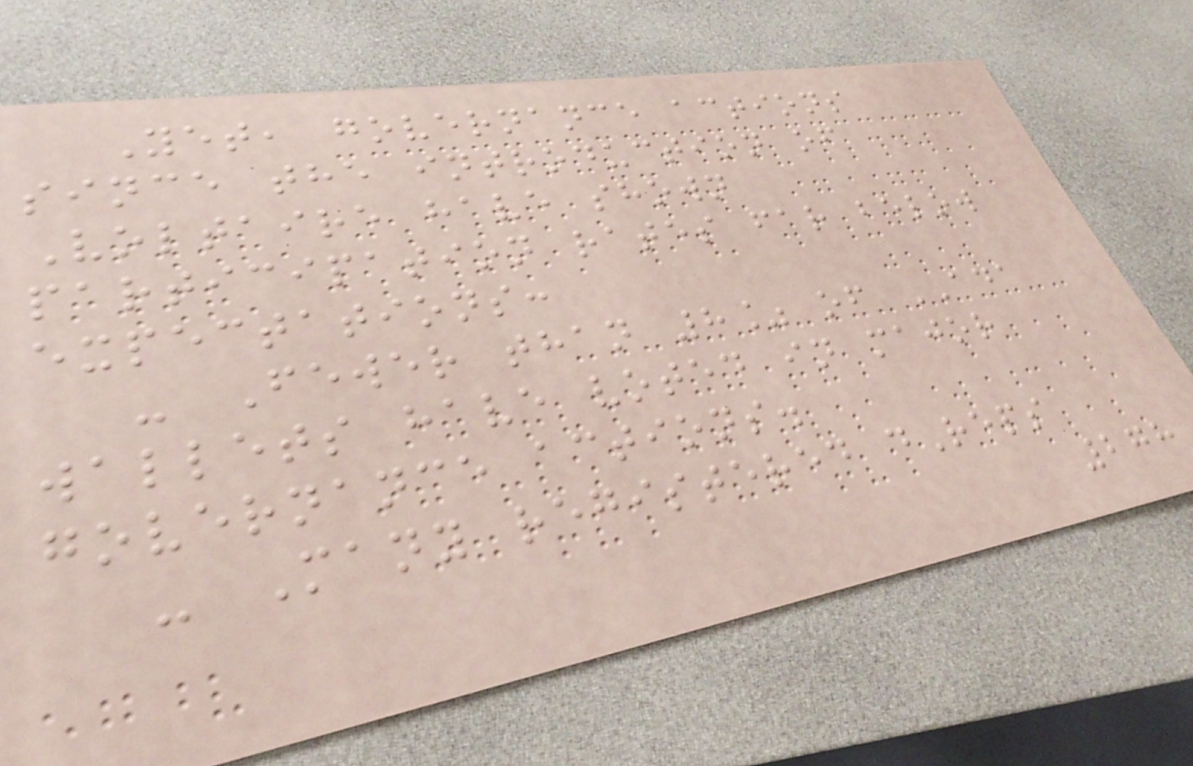Yet, governance actions
since the introduction of
Voltaire have shown
participation rates far below
expectations:
- Fewer than 8% of ADA
wallets have voted in major
governance actions.
- Many registered dReps
278
